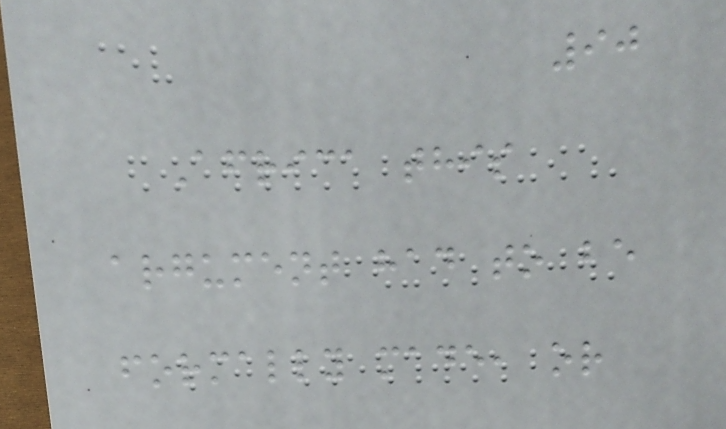90
Africa this
argument had to be
formally made, or
